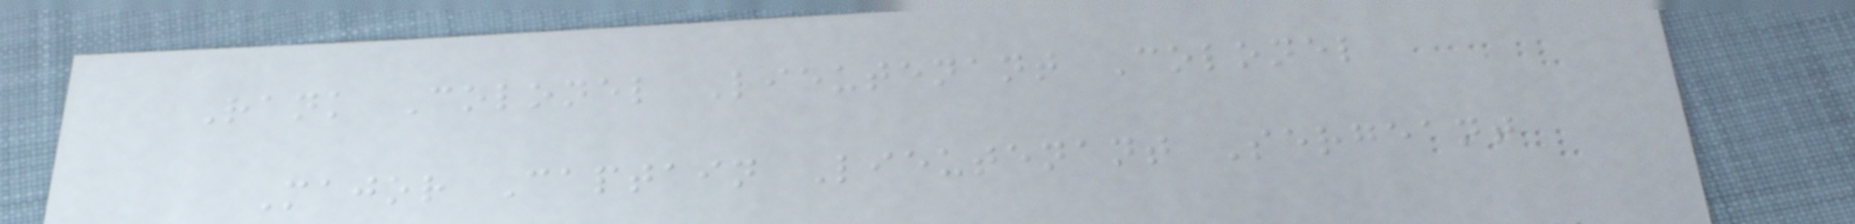Rank Colonel Lieutenant Colonel
Major Captain Lieutenant Sergeant
